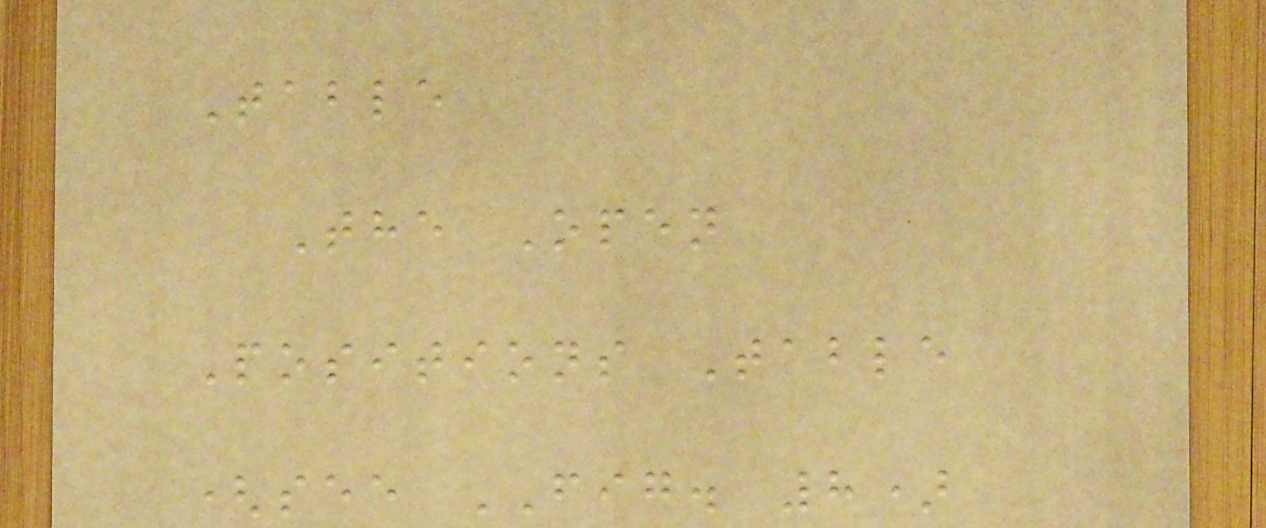Table
The Open
Positions Table
(see FIG. 8)
